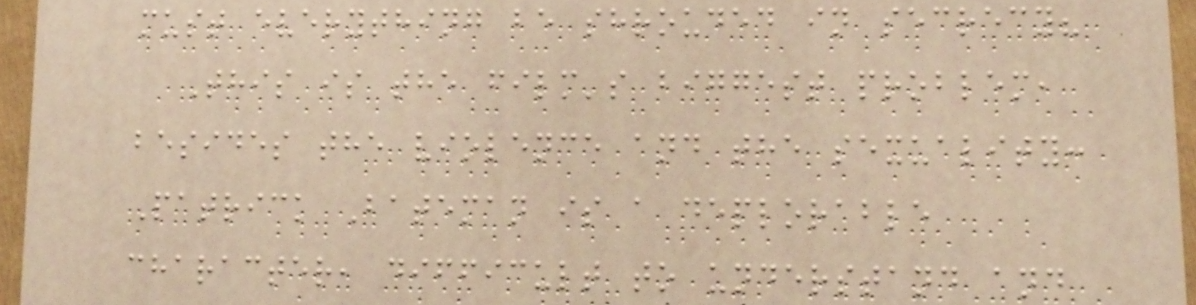must everything be shrouded in secrecy?
This is the film's biggest problem,
besides the violence and the sexuality:
Patrick Bateman is a deplorable
character, difficult to understand and
